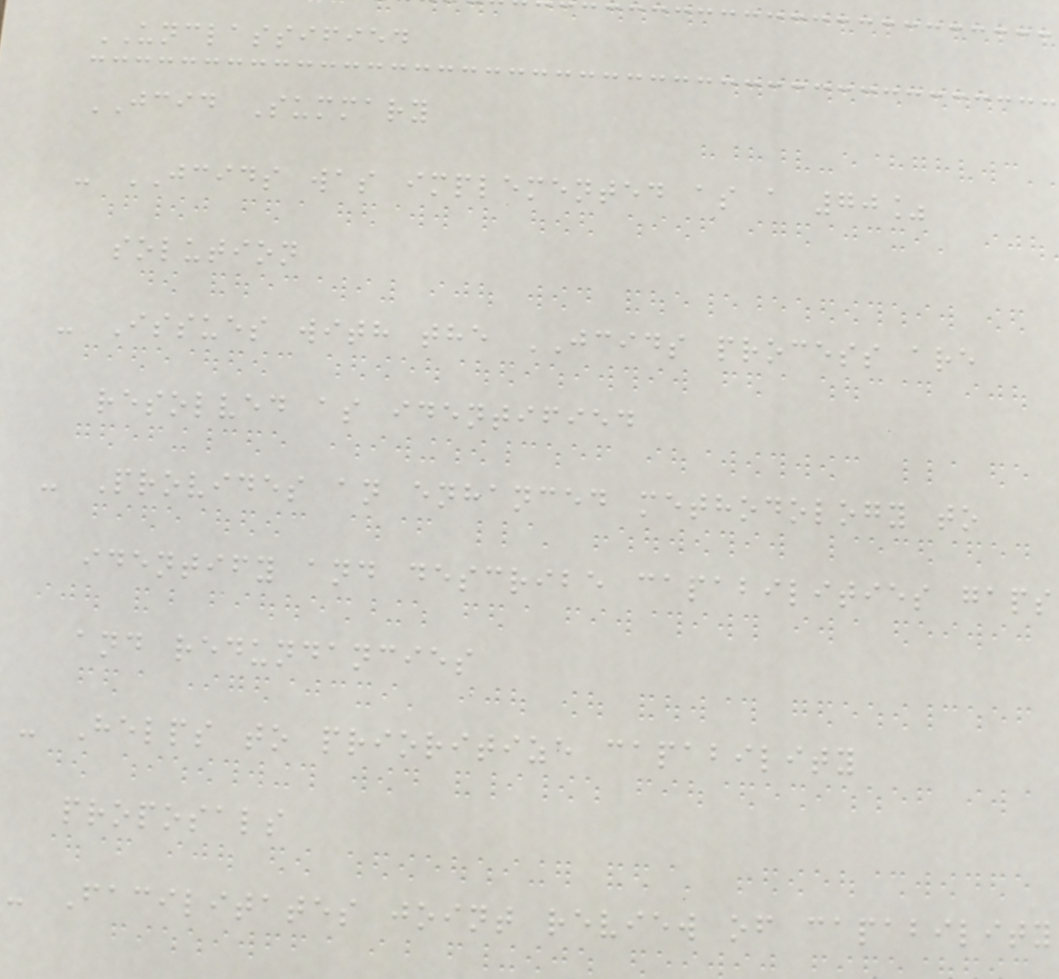UNCLASSIFIED
JCID Summary
- JCIDS was implemented as a 70%
solution
- Issues with the JCIDS process are
resolved as identified
- Provides an enhanced methodology to
identify and describe capabilities gaps
and redundancies
- Helps to prioritize capability
proposals
- Facilitates joint review of capability
